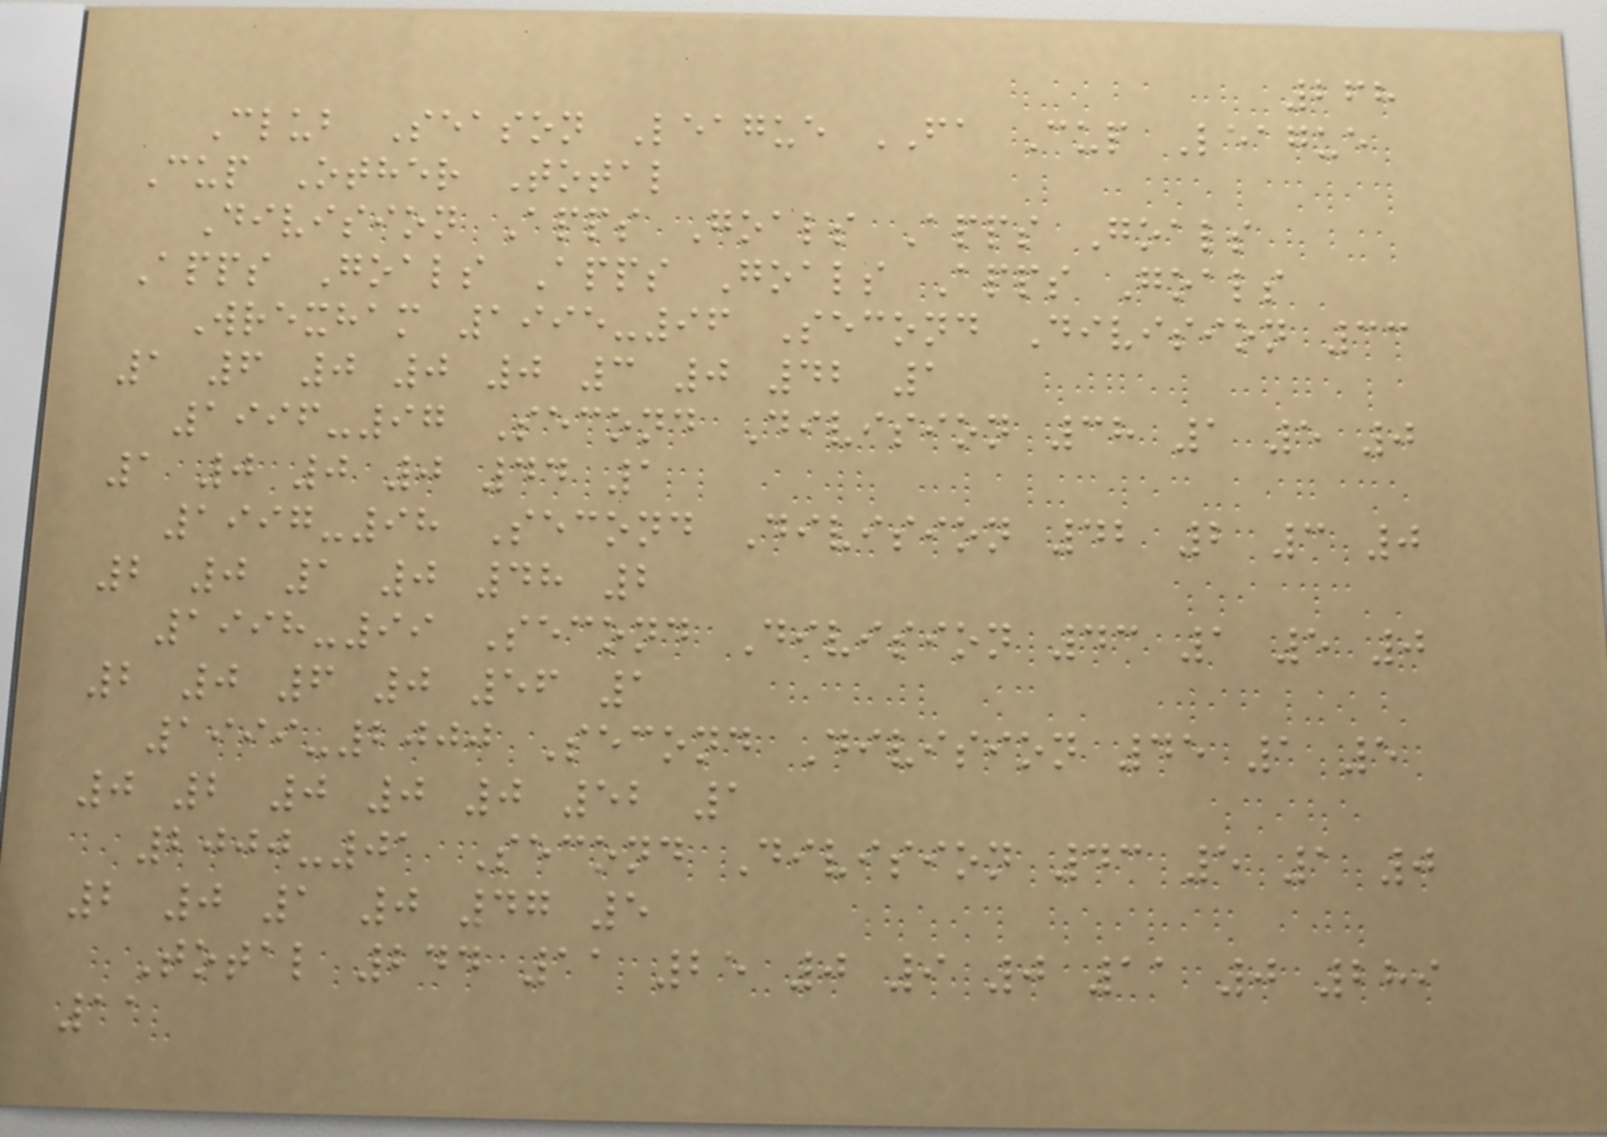268
Club Season League FA Cup League
Cup Other Total
Division Apps Goals Apps Goals
Apps Goals Apps Goals Apps Goals
Wrexham 1995-96 Second Division 33
1 6 0 0 0 3 0 42 1
1996-97 Second Division 38 1 5 0
1 0 0 0 44 1
1997-98 Second Division 42 2 3 0
2 0 1 0 48 2
1998-99 Second Division 43 1 5 0
2 0 6 0 56 1
1999-2000 Second Division 45 1 5
0 2 0 0 0 52 1
2000-01 Second Division 43 5 1 0
2 0 1 0 47 5
Total 244 11 25 0 9 0 11 0 289
11
